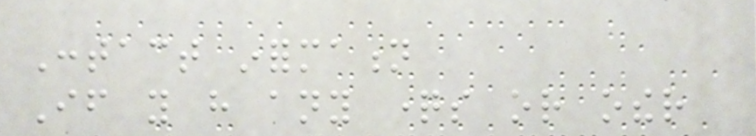Contact information
If you have any questions or other
